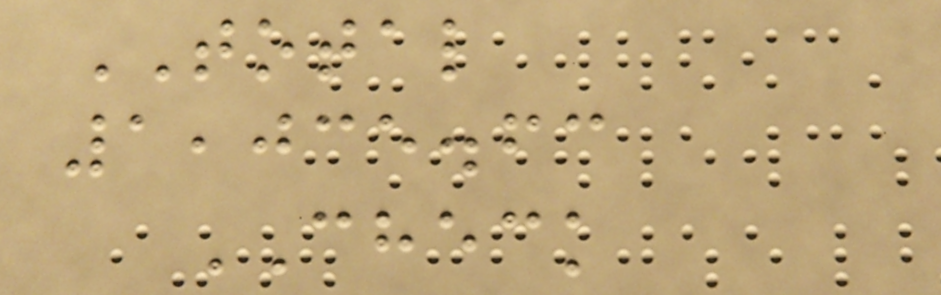TOTAL
1,035.63
CHECK
